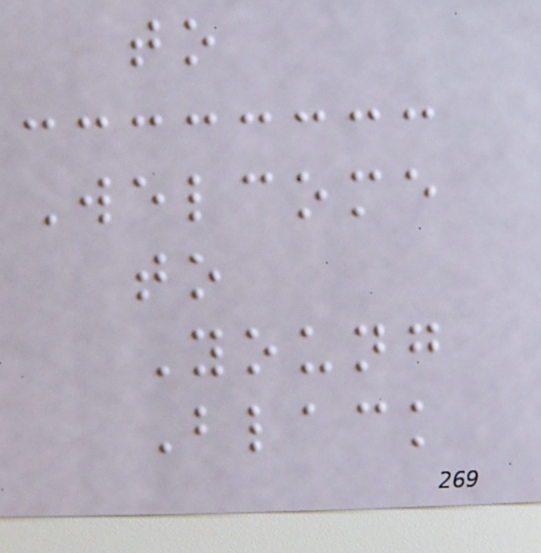to
Welcome
to
Young
Black
